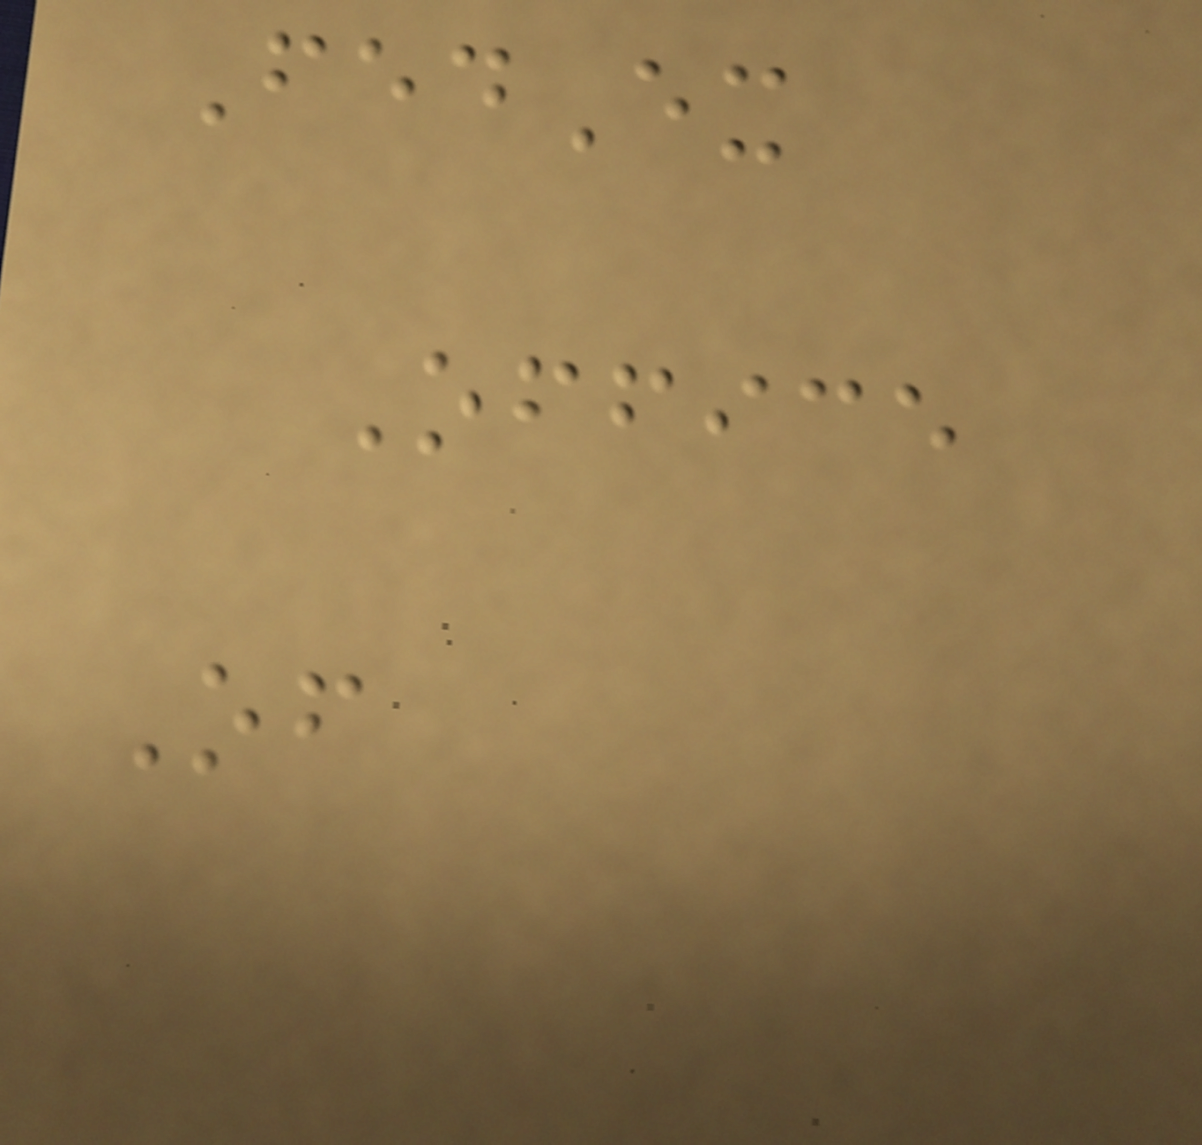FedEx
Office
Of
